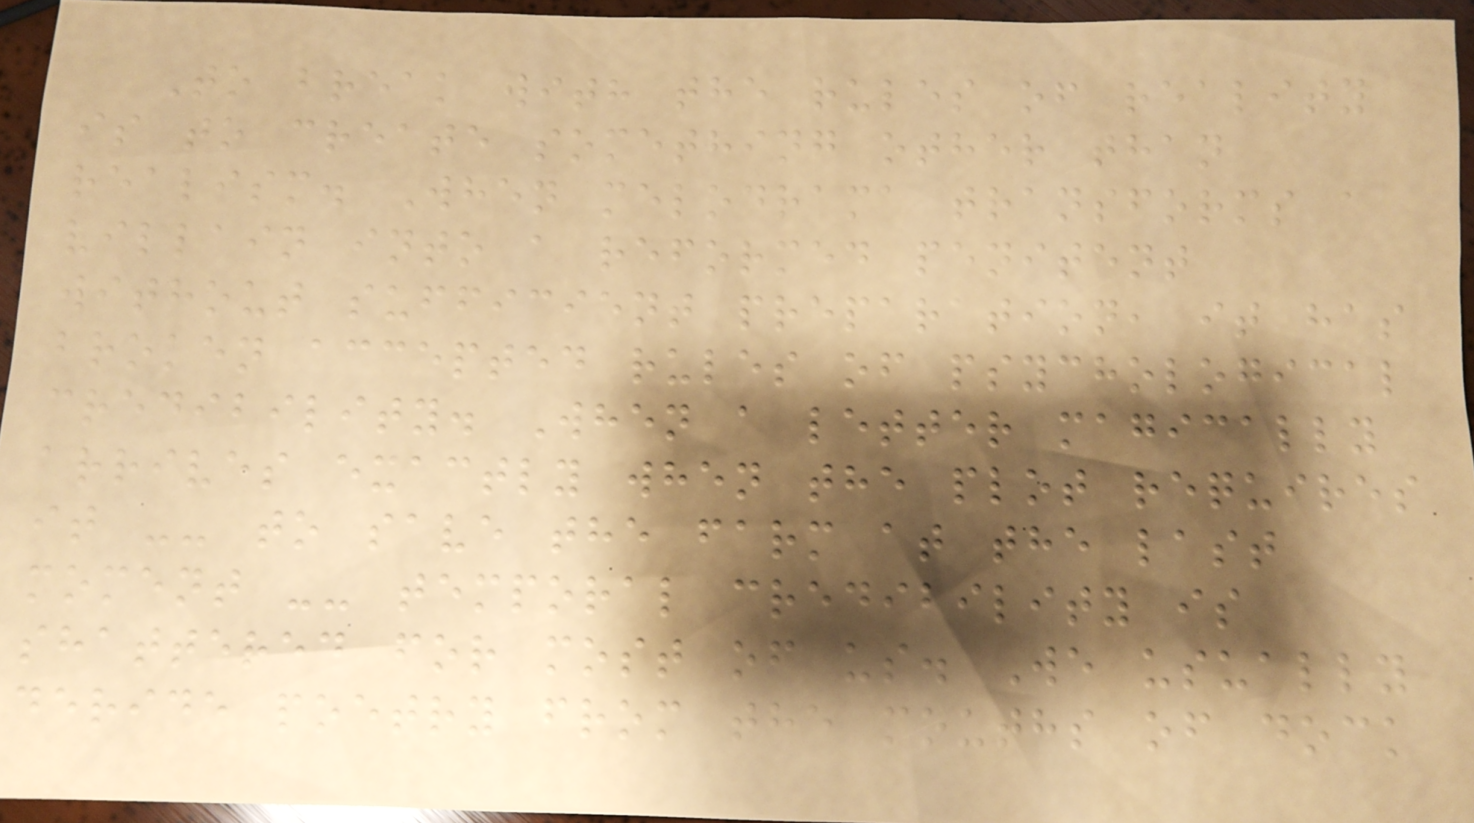To break with the rules of reality
is to create something other than
realism. When melodrama transforms a
villain into a reformed penitent
without sufficient preparation, it has
broken accepted rules of psychological
credibility. When a letter magically
arrives exactly when the plot requires
it -- to save the farm at the last
moment -- temporal credibility is
shattered for most of us. We usually
deride poetry from the mouths of dock
